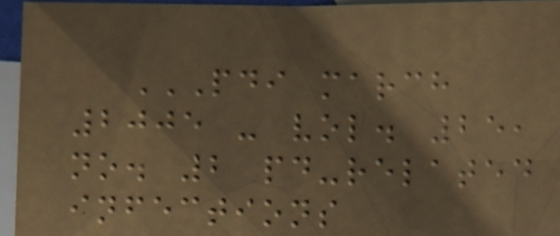PDI MARCH
2005 - VOL. 25,
NO. 2 PD-RELATED
INFECTIONS
